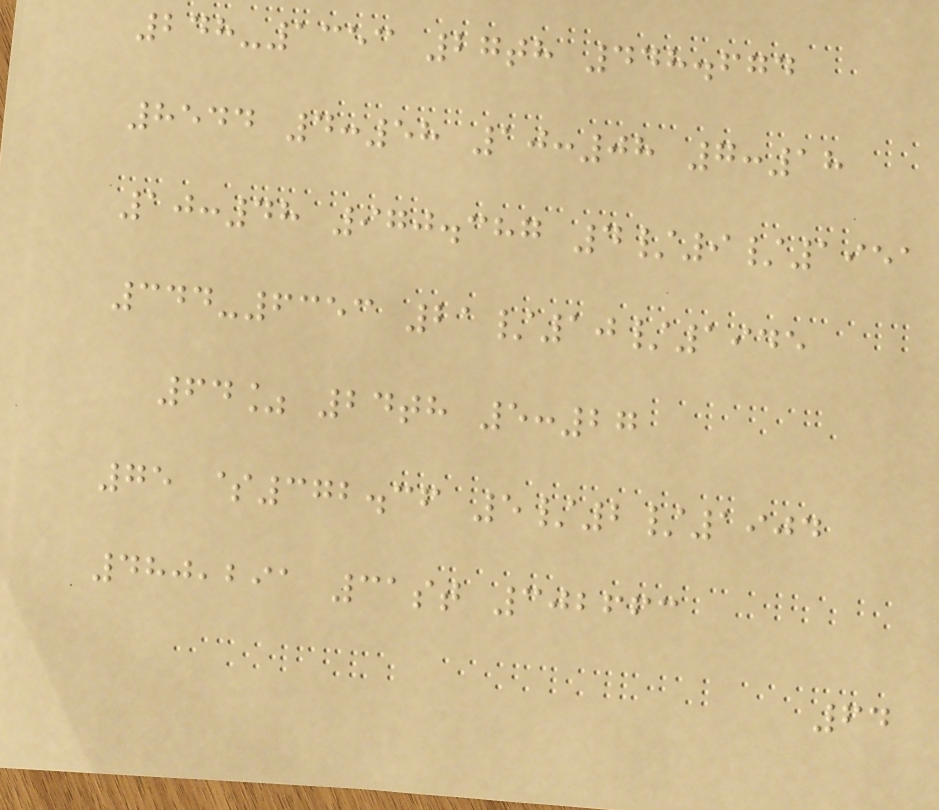248-1353 27th 448.674
8544 4:58 10:08 7:18
10:48 970.387 4/9/1951
344-6353 21/10/1945
64% 24th 5:27
75 $372.36 5/2/1904
480,291 31st 302663
64
